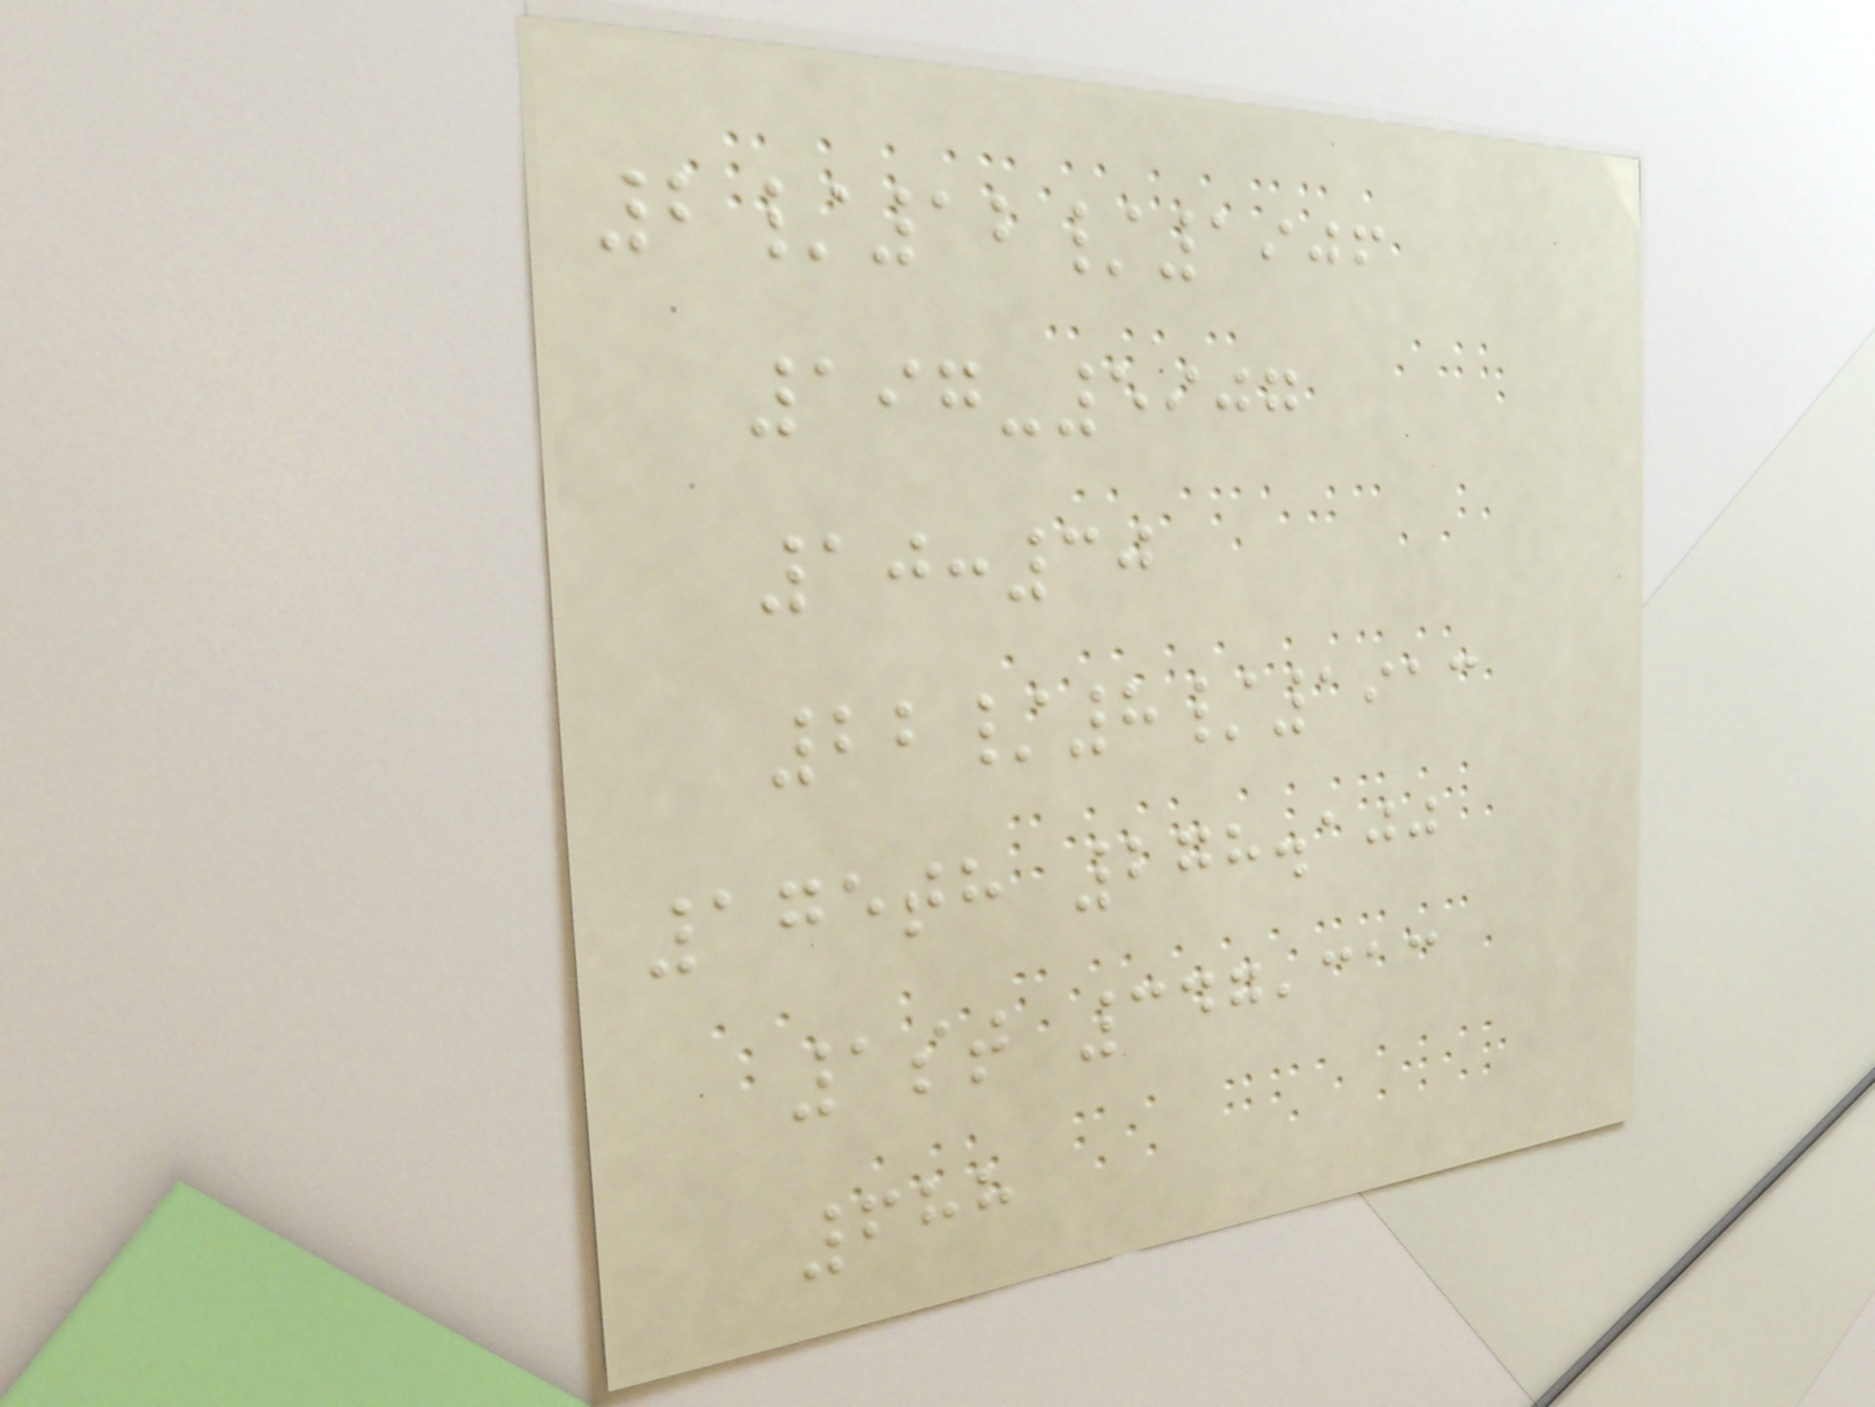2/12/1906
197-5907
10:30
22/8/1913
175th 278.100
1st 347,313
688
